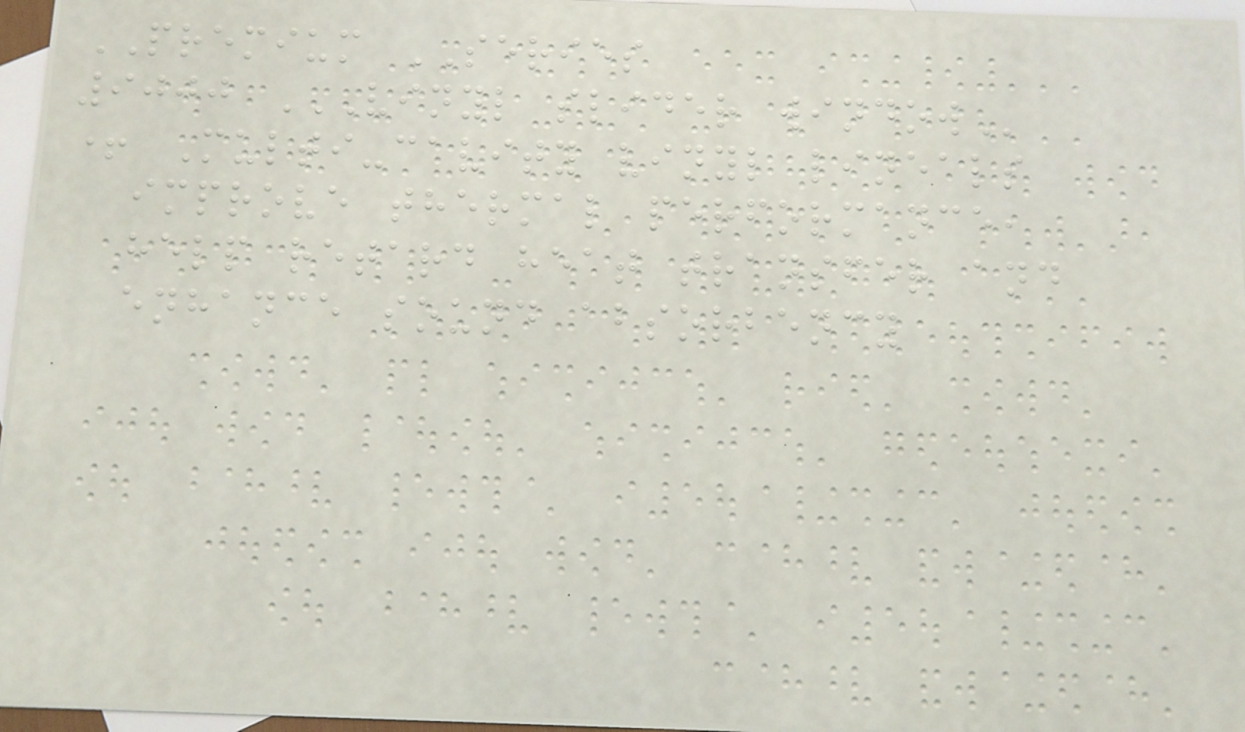PREMIUM SERIES
9000 VINYL SLIDER WINDOW
+ Multi-cavity vinyl lineals
improve thermal performance,
help retard heat transfer and
enhance sound absorbency
